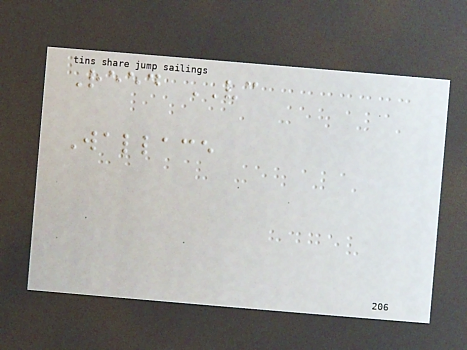Reed VC
Wallace
